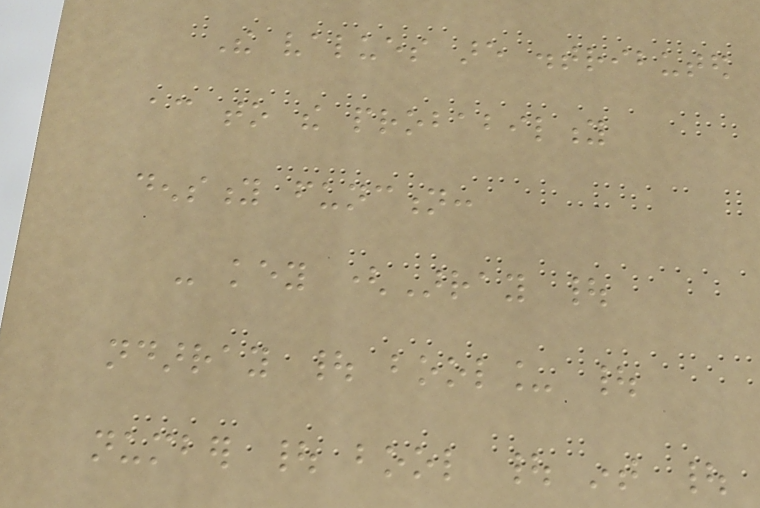The values are distributed
according to the probability
density function:
- key (Array |
ndarray | bool_ |
number | bool | int |
